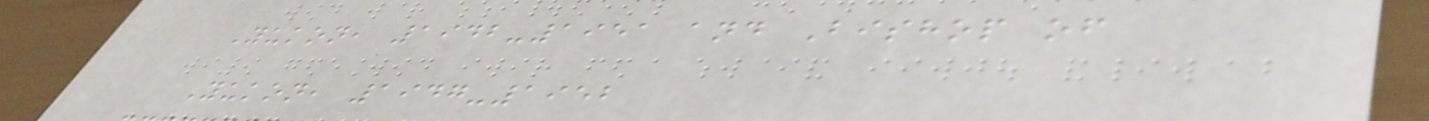Yukon, 1942-1951 and Bishop of
Yukon, 1947-1952
